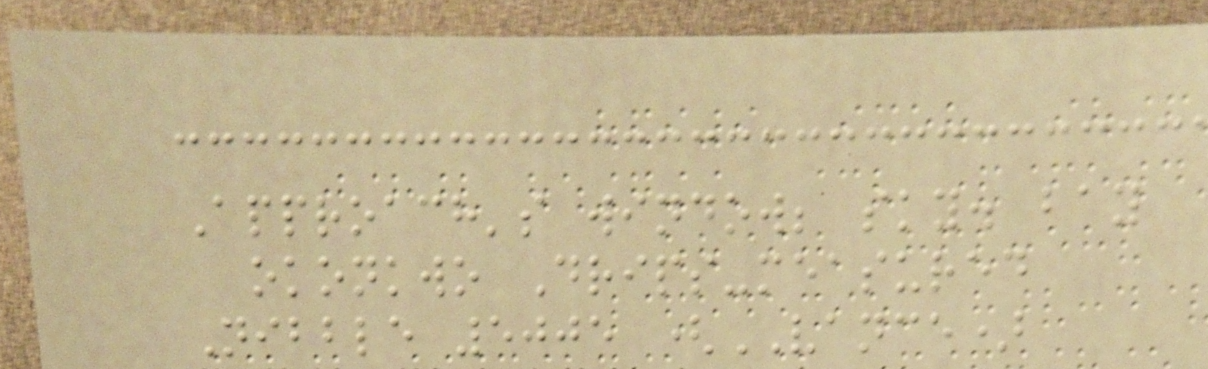Approach's window; sky. bay
okonkwo Drips-measured
Nibble 5005 (VANCE)
